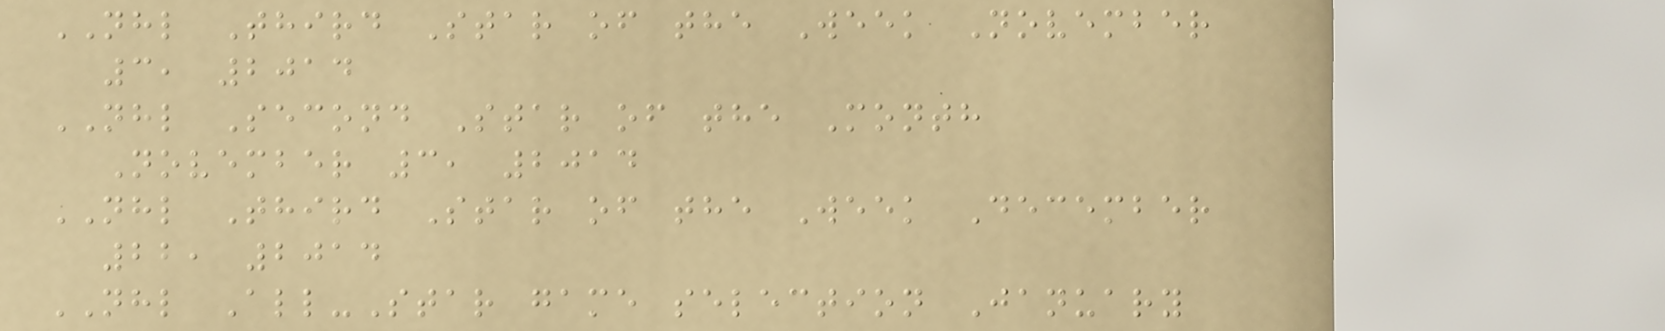NHL Third Star of the Week November
3, 2014
NHL Second Star of the Month
November 3, 2014
NHL Third Star of the Week December
22, 2014
NHL All-Star game selection January
